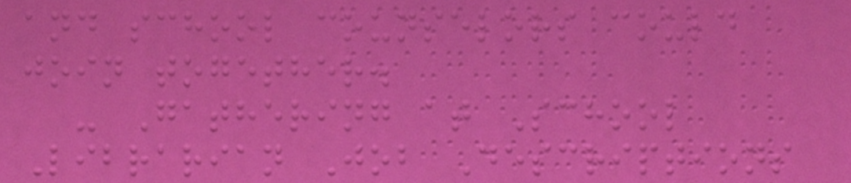and school counselors could
join together.
- Gathering at School
Librarian Job Descriptions
